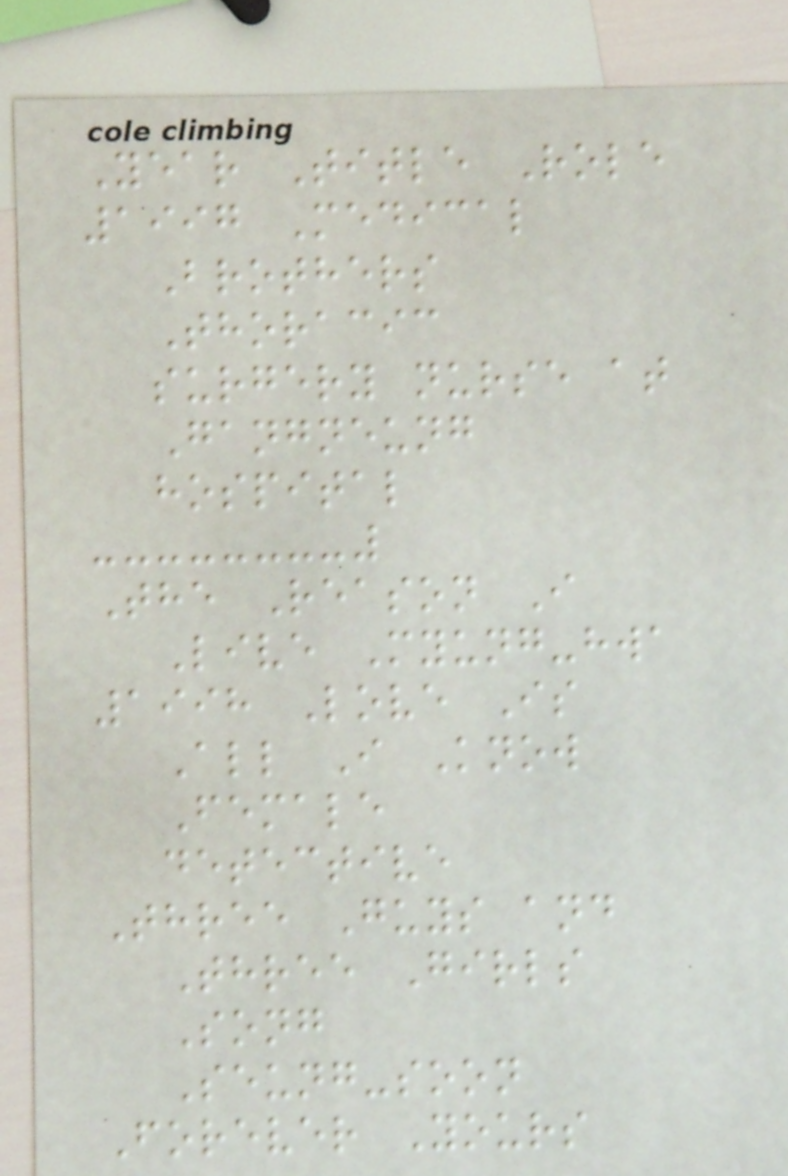Year Title Role
1997 Medical
Brothers
Thoracic
surgery nurse at
Gangneung
hospital
The Reason I
Live Myung-hwa
1998 Love Is
All I Know
Female
detective
Three Guys and
Three Girls
Song
Seung-soon
Forever Yours
